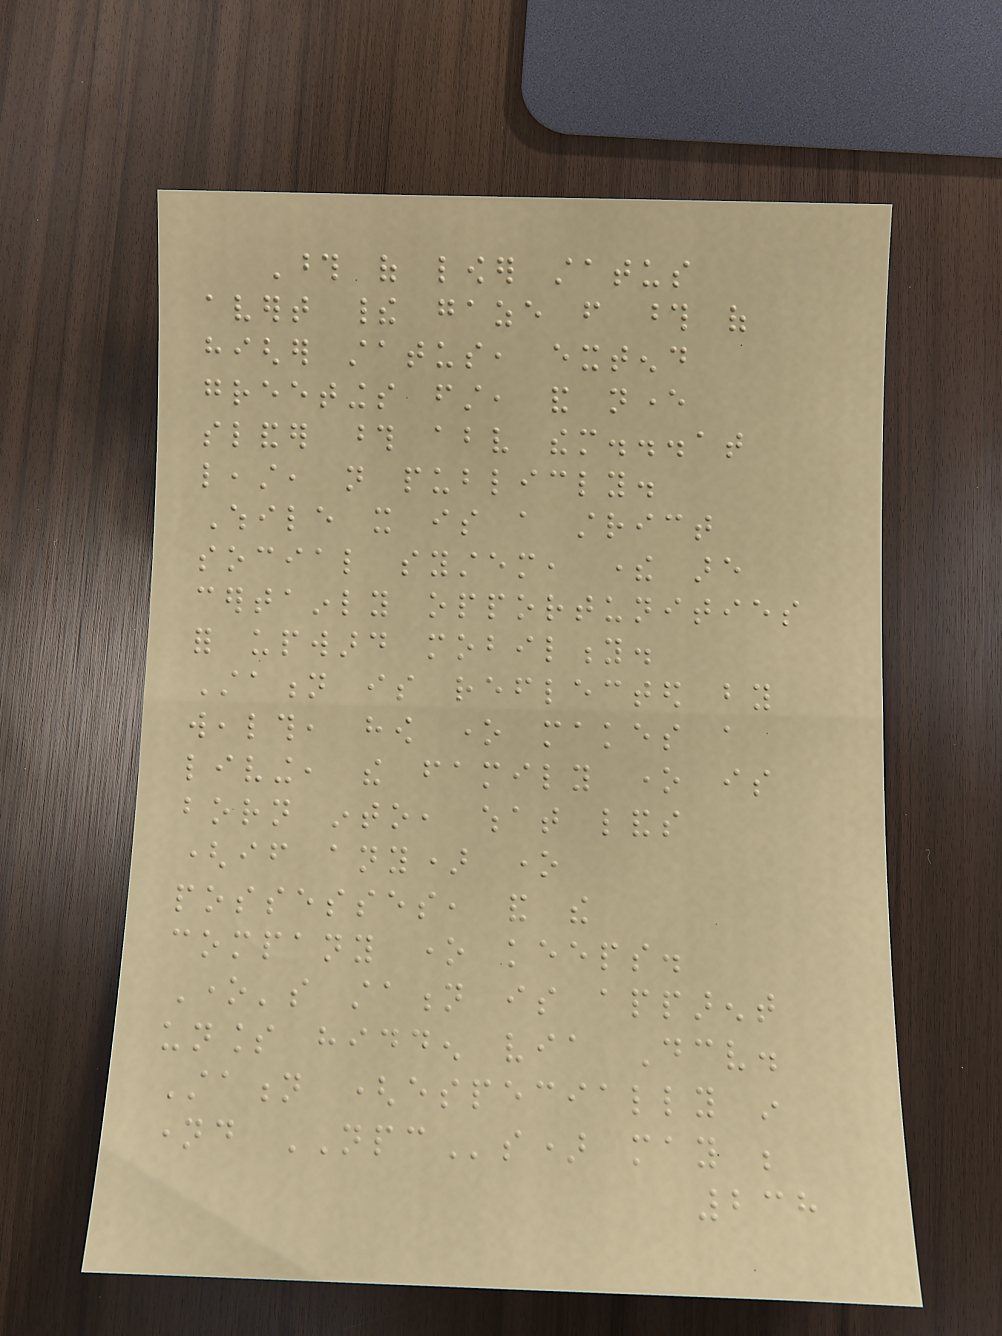Those of lower status
avert their gaze from those of
higher status, extend
greetings first, and never
slander those above them...at
least, not publicly.
While it is a strict
social system, there are
certainly opportunities
for upward mobility.
Station is reflected by
wealth, how one makes a
living, the family one is
born into, what lands
(if any) one
possesses, and the
company one keeps.
One's station is apparent
unless hidden via Deceive.
Station (especially in
named NPCs) may be
238
